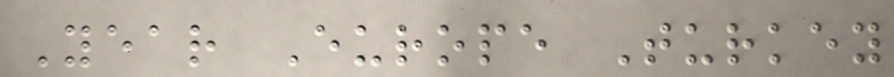Year Europe Turkey
